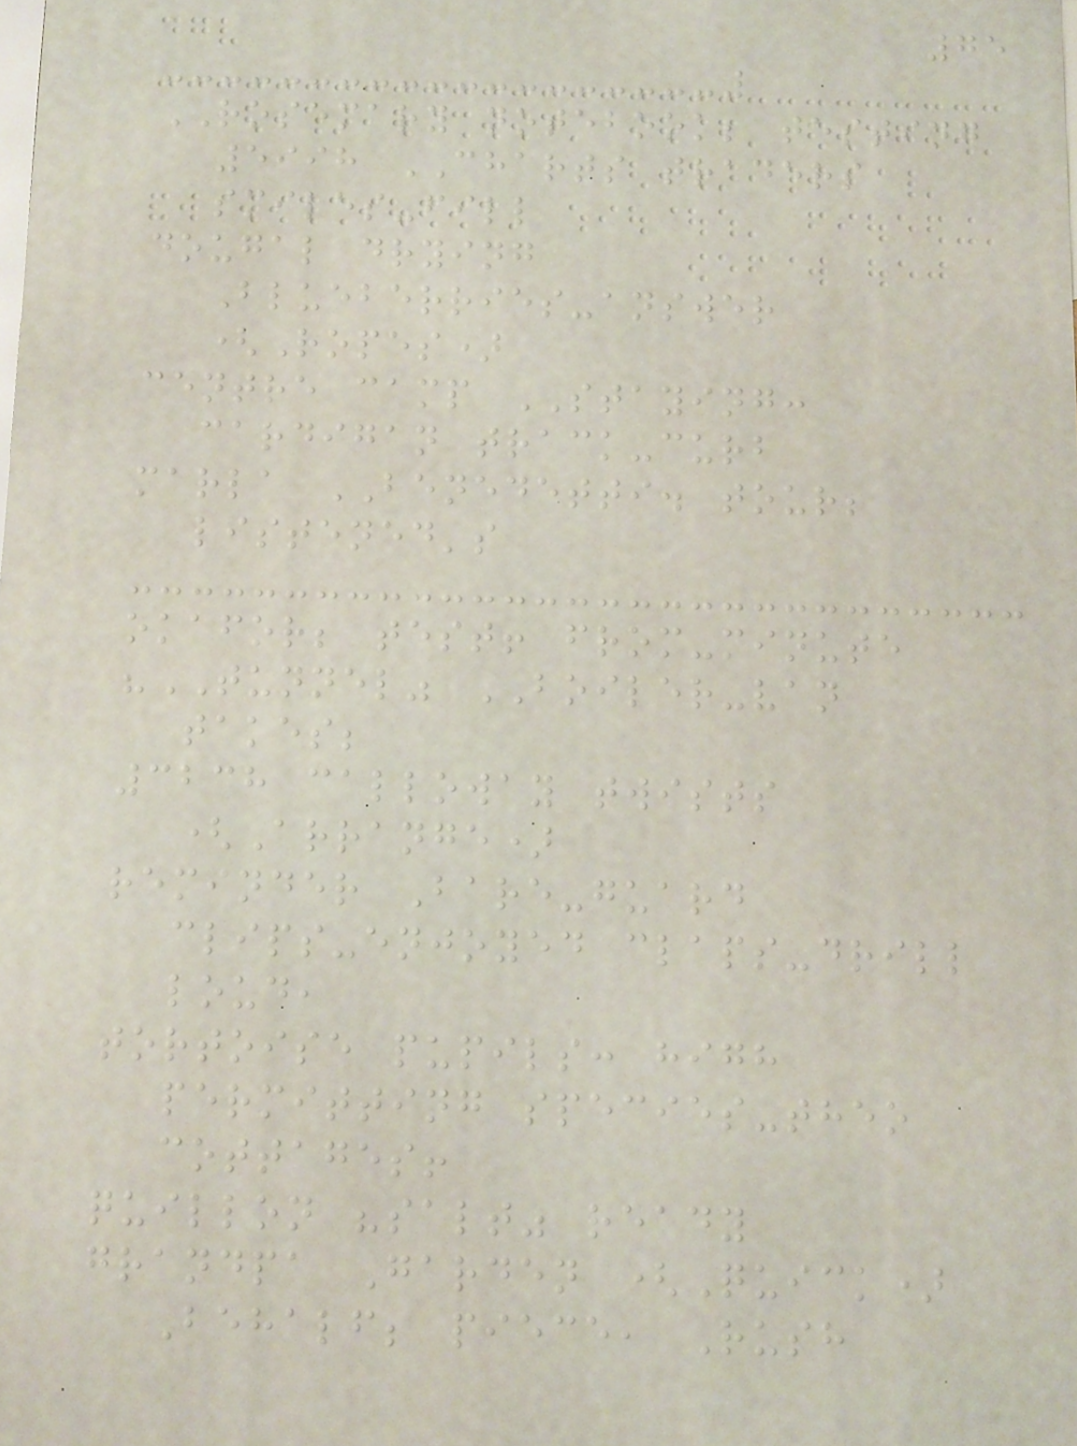75
ROSEMARY notebook; testing
5998 CHARTS traders
smiles-fill
dougal drying
Blueberries-answer
(Ropes)
centre camp STAYING:
cardigan track-curb
marla BENEDETTI. tour;
listened's
okafor; test! from-minute
"TUNNEL" BOILER-van
takes;
3238 calloway twists
(Arrange)
reminder Bare-guard
clips-enjoyed claps-drill
loud,
tortoise pupils: high
permitting species-theo
cottages!
quillon "salt" ready
grandpa Garden (Quick)
Behalf; piece, Rush
